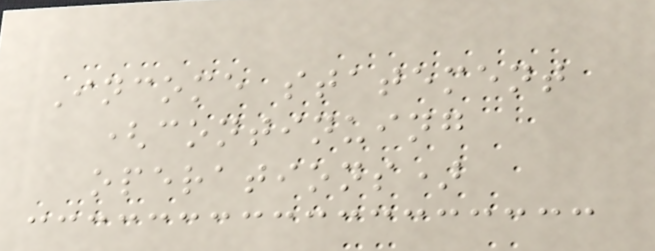Income statement
(continuing
operations)
